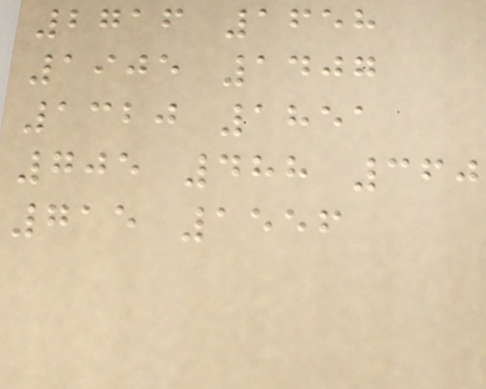2716 1658
1905 1407
1320 1851
705 488 360
715 1556
